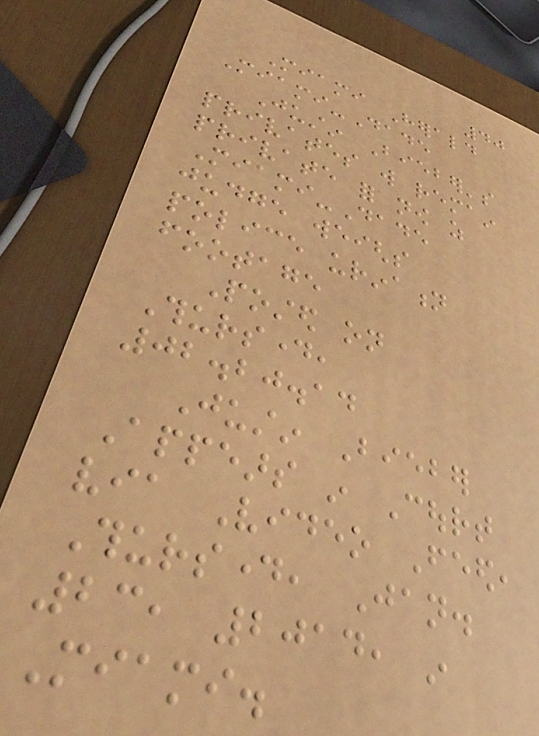40
Miami Herald
Miami-Dade
Justin Bieber's
privates will remain
private for now as
Miami-Dade
judge weighs
police urination
footage
Posted on
Thursday,
02.20.14
Justin Bieber
Appears in Court
via Video Feed,
Thursday, Jan.
23, 2014, in
Miami.
